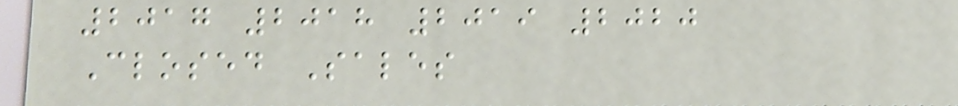2017 2018 2019 2020
Closed Sales
